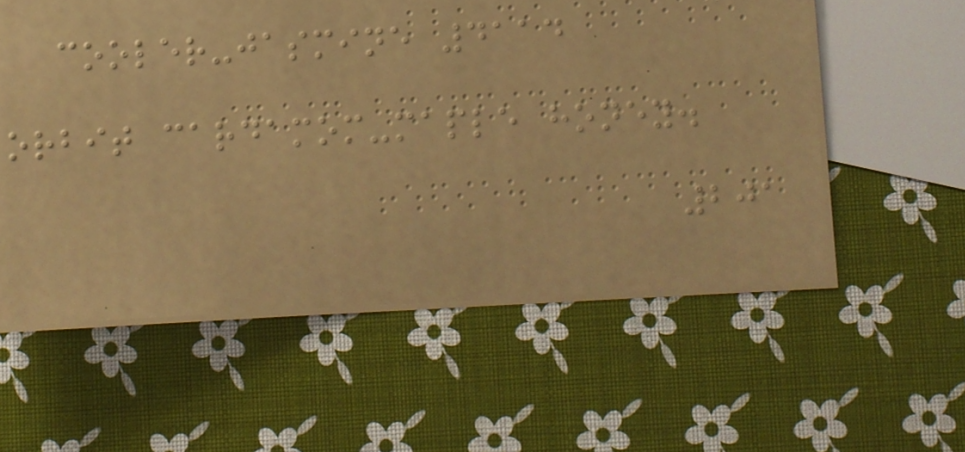cooler-jasmine 4114
orbit cardamom-maple honey.
201
